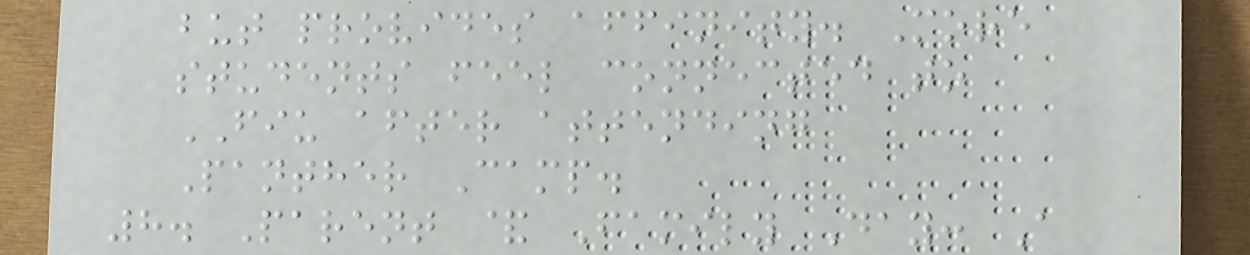but provides affinity. More
students feel connected to
FIU after attending
Panther Camp.
8. Parent & Family Day: A
